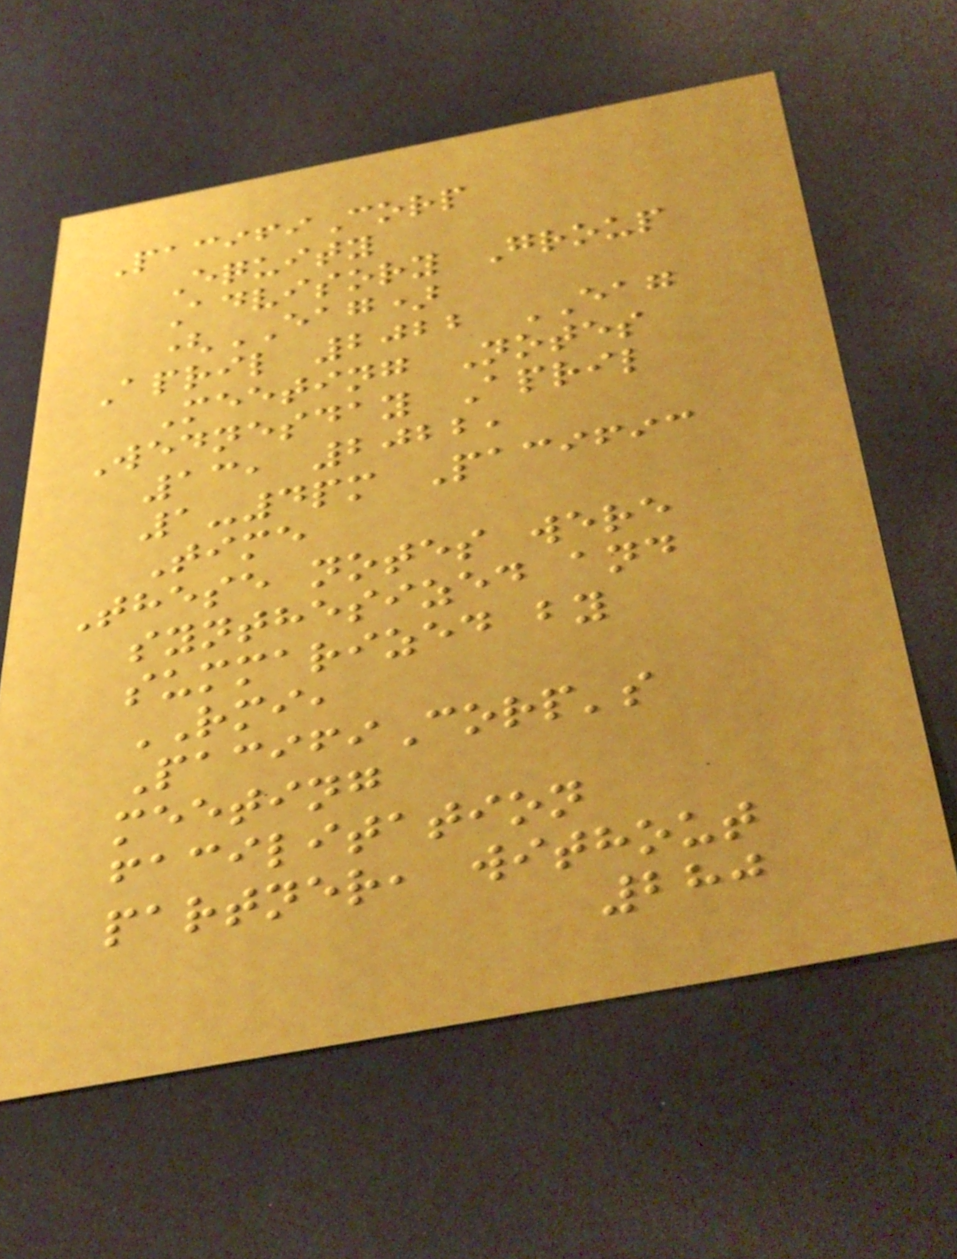PacifiCorp
Equity
Advisory Group
(EAG)
April 2022 EAG
Meeting Notes
Wednesday April
13, 2022,
1-4pm Pacific
Time
These notes were
synthesized and
summarized by
RMI,
PacifiCorp's
meeting
facilitation
partner, without
280
